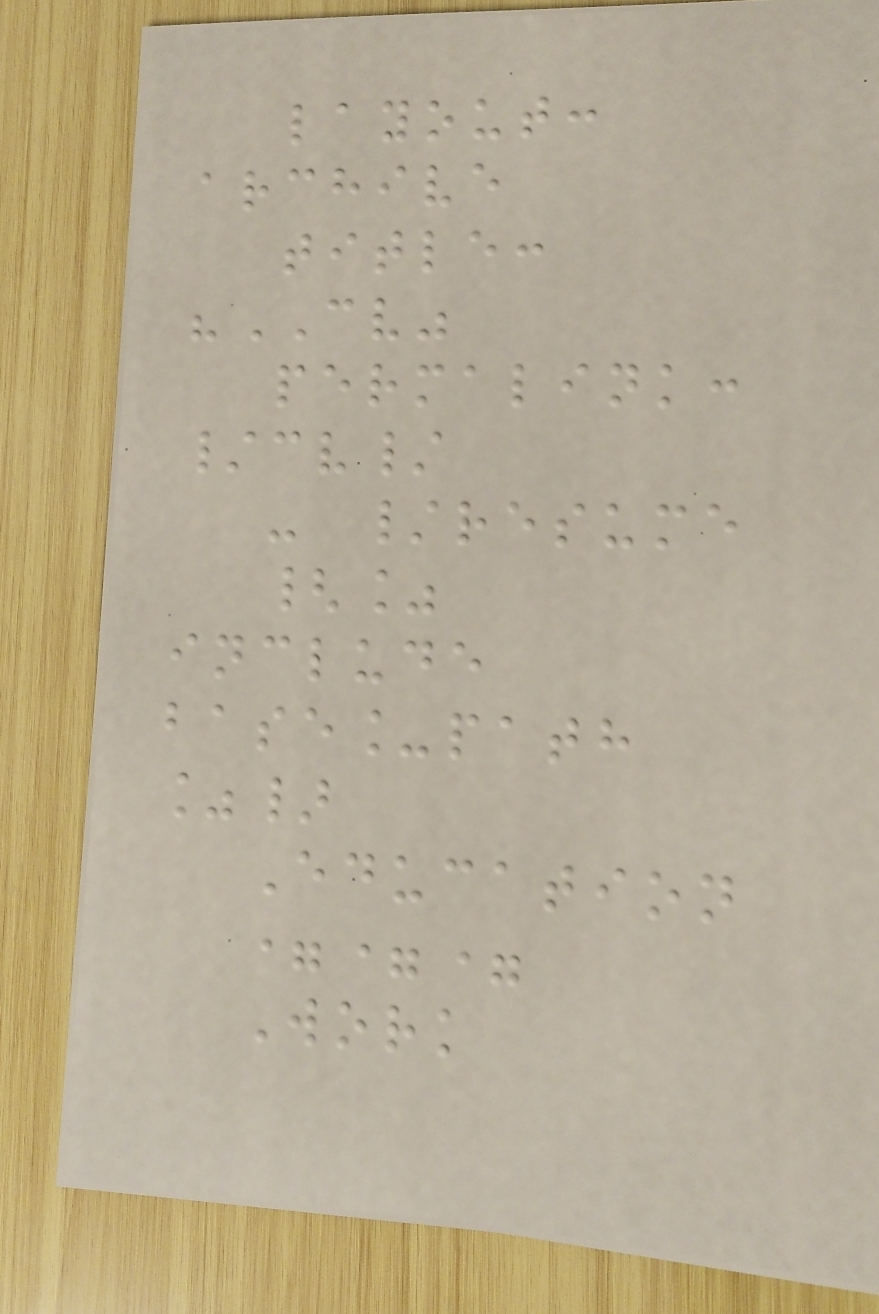layout:
archive
title:
"CV"
permalink:
/cv/
- /resume
{%
include
base_path
%}
Education
===
Work
